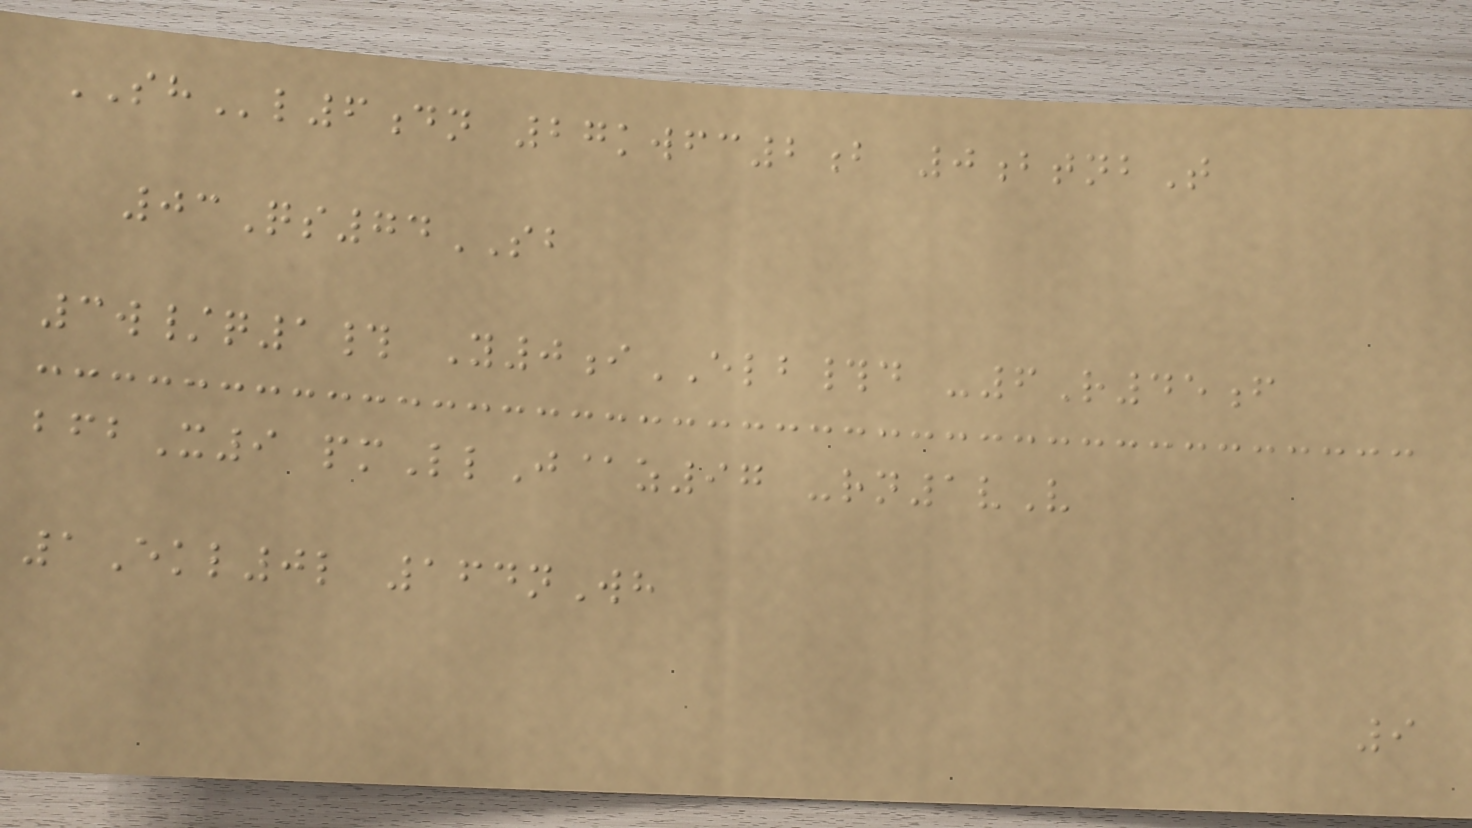SHl6dn 27kwfc2b 0btnbT
03Qs74SB
3w/q1# Y0iELB#d -6R45f
bfbX9 pmLlJ@z97 -rn1vV
1Ekl0l 164nWh
9
